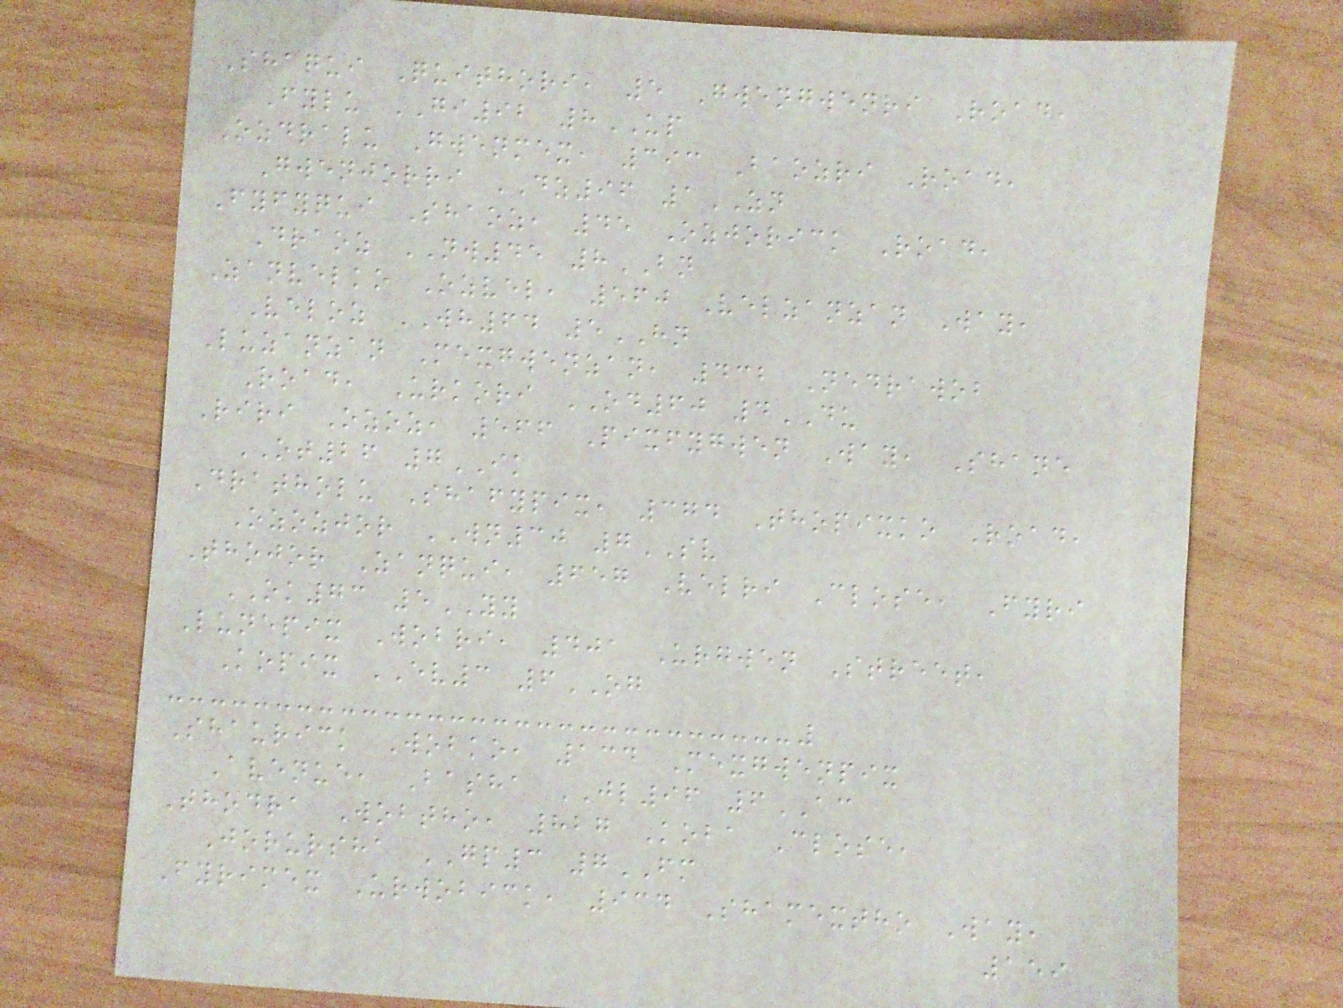Shaqui Quithori, 5 Gwengwenri Road,
Fylu GI92 8UP
Ozdralu Gwenmex, 393 Baozri Road,
Gwenjorri DZ96 1ZN
Fyfyqui Shaoz, 45 Ozjorick Road,
Draoz NW45 8BN
Zanvelko Ozvel, 560 Velzanzan Way,
Veloz WH64 5HN
Luzanzan Mexgwenzan, 432 Nedrawob
Road, Urkori OD60 4DU
Riri Ozoz, 566 Pixfygwen Way, Shane
OT26 7IK
Dratholu Shafypix, 374 Thopixko Road,
Ozozjor WN30 7SV
Thojor Zanqui, 657 Velri Close, Fyri
OK73 5YY
Lunepix Wobri, 401 Urgwen Street,
Kopix EV3 6OG
Shaurick Wobko, 134 Mexgwenpix
Avenue, Basha JL96 6AC
Thodra Wobtho, 827 Koba Close,
Jorursha GP3 7FM
Fyrimex Urwobick, 934 Shamextho Way,
159
